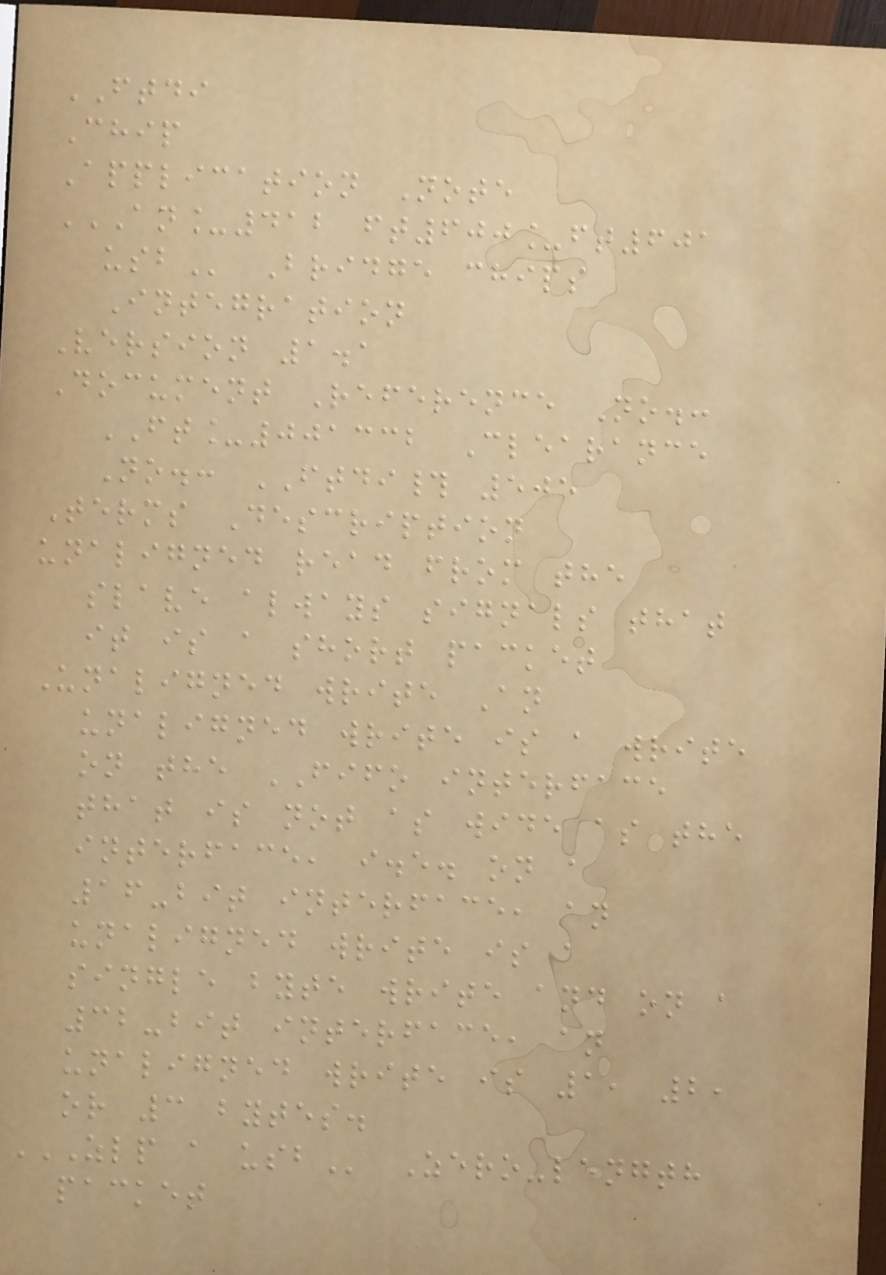FTDI
Chip
Application Note
AN_412 FT600_FT601
USB Bridge chips
Integration
Version 1.1
Document Reference No.:
FT_001332 Clearance
No.: FTDI# 505
Terms Description
unaligned read from the
slave always signals that
it is a short packet
Unaligned write An
unaligned write is a write
on the FIFO interface
that is not as wide as the
interface, i.e. on a
16-bit interface, an
unaligned write is a
single byte write and on a
32-bit interface, an
unaligned write is 1, 2,
or 3 bytes.
ZLP A USB Zero-length
packet
